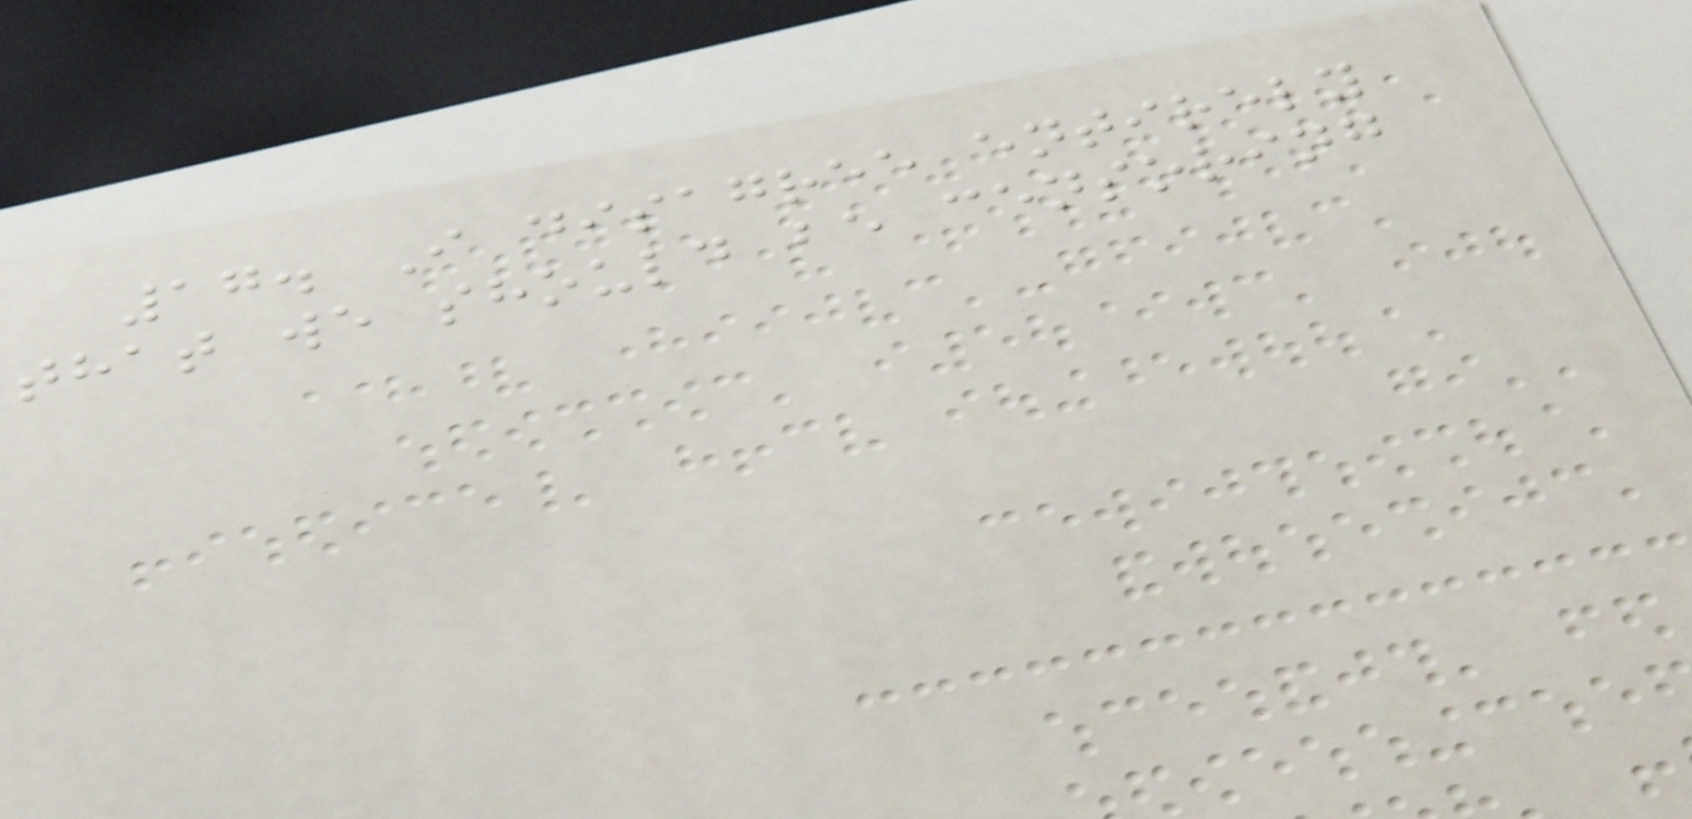17. I disagree entirely
that we should be censoring
